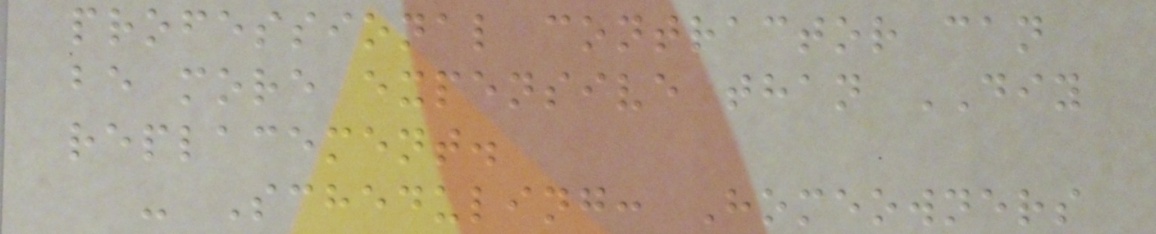professional contractor can
be more expensive than DIY
replacement.
- Scheduling: Homeowners
